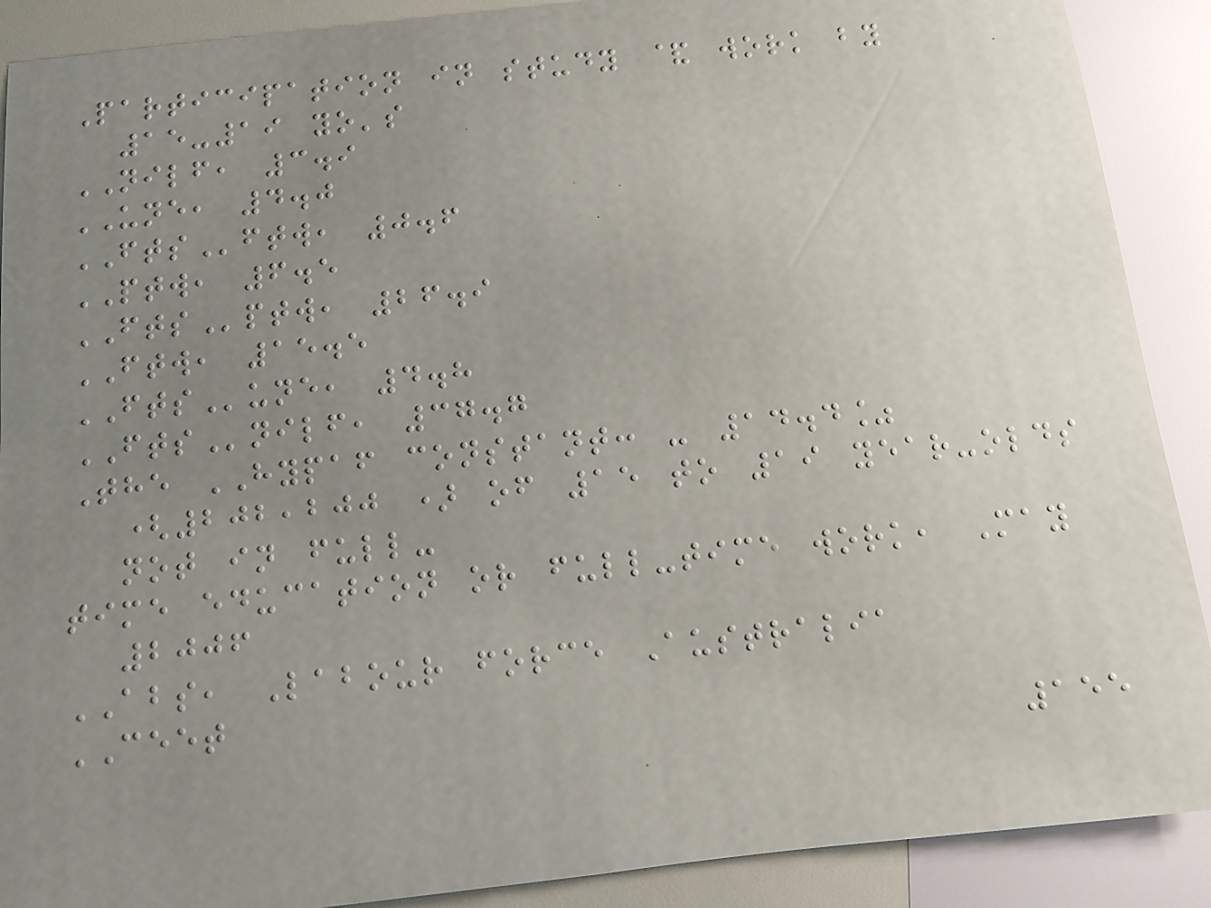Participation in study & work by
15-19 yo's
NILF, 3.9
UNE, 4.0
FTSftw, 0.6
PTW, 6.5
FTSptw, 26.9
FTW, 15.5
FTSune, 4.8
FTSnilf, 37.7
The HYPAF constant: - 14.4%
(202,200 ) of 15 to 19 year-olds
not in full-
time education or full-time work, May
2006
ABS, Labour force Australia
CEET
155
